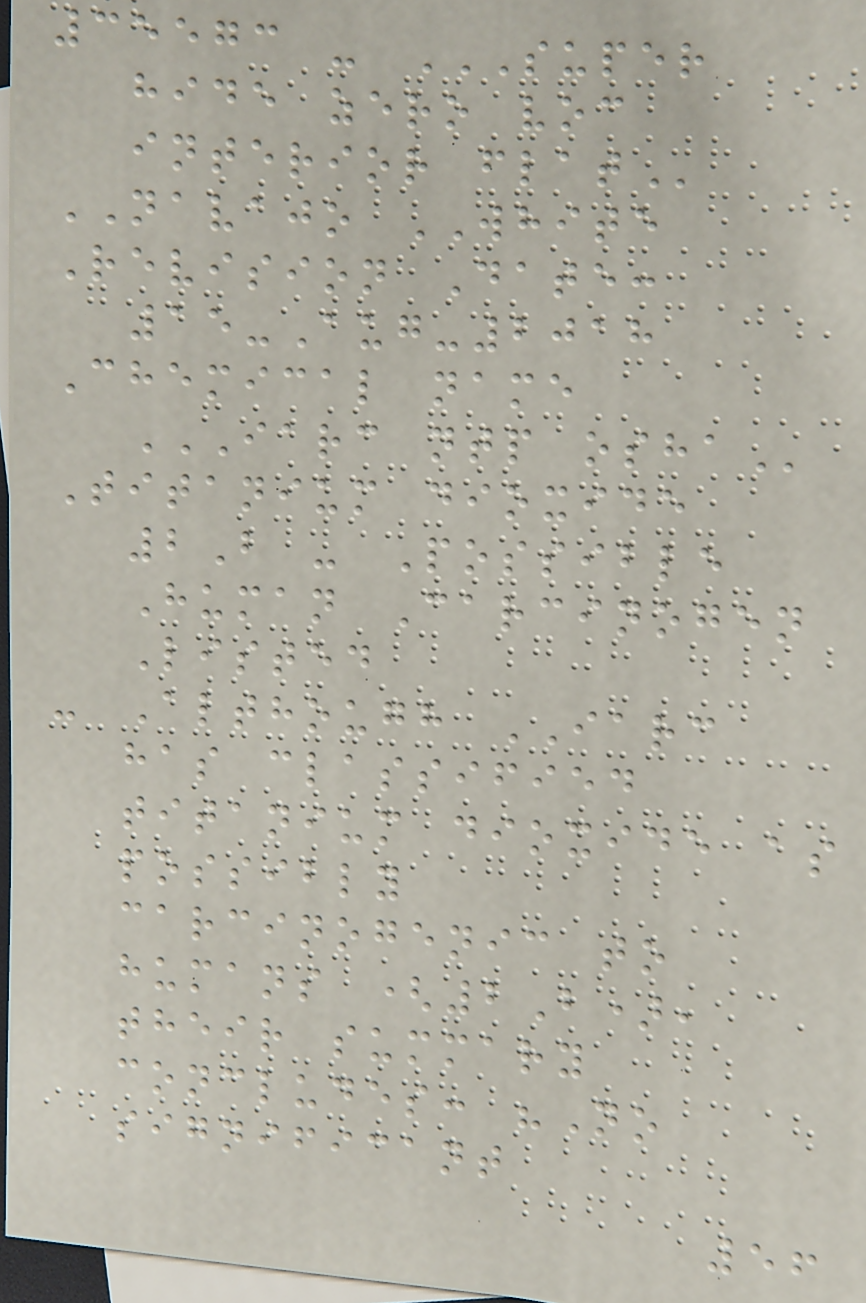35573 - SUPER
HIDE ZERO VOC
INTERIOR FLAT
NAVAJO WHITE
Revision Date:
15-Aug-2018
Chemical name
IARC NTP OSHA
Titanium dioxide
2B - Possible
Human Carcinogen
Listed
- Although IARC
has classified
titanium dioxide as
possibly
carcinogenic to
humans (2B),
their summary
concludes: "No
significant
56
